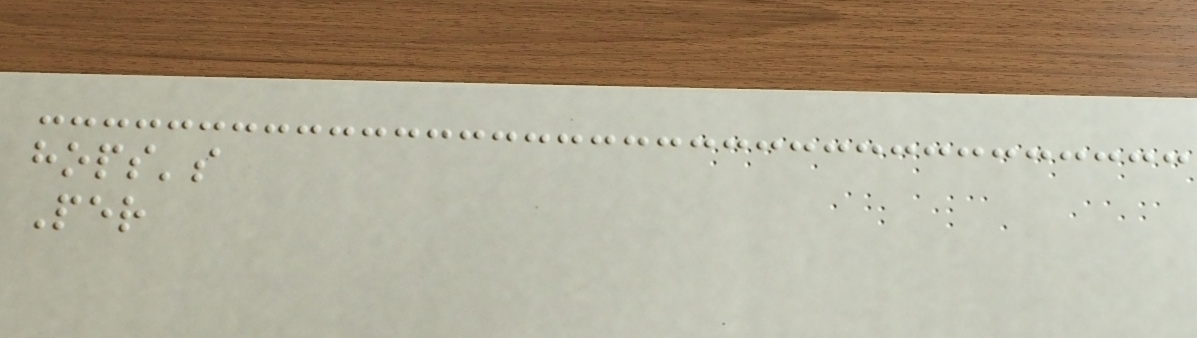hops's
Per
